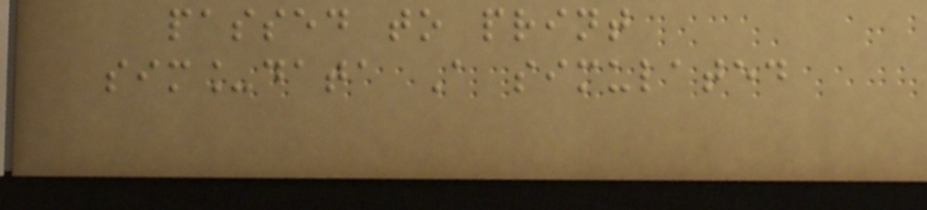passed to print
sim_data A simulated
